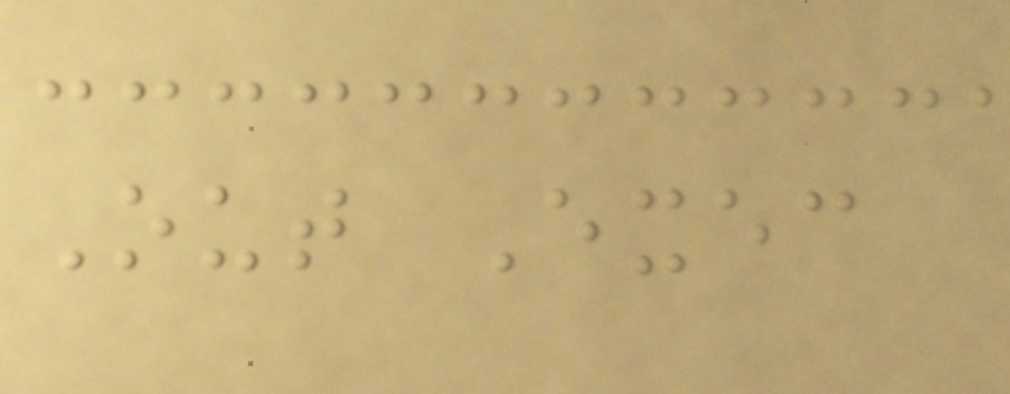Out Exec
